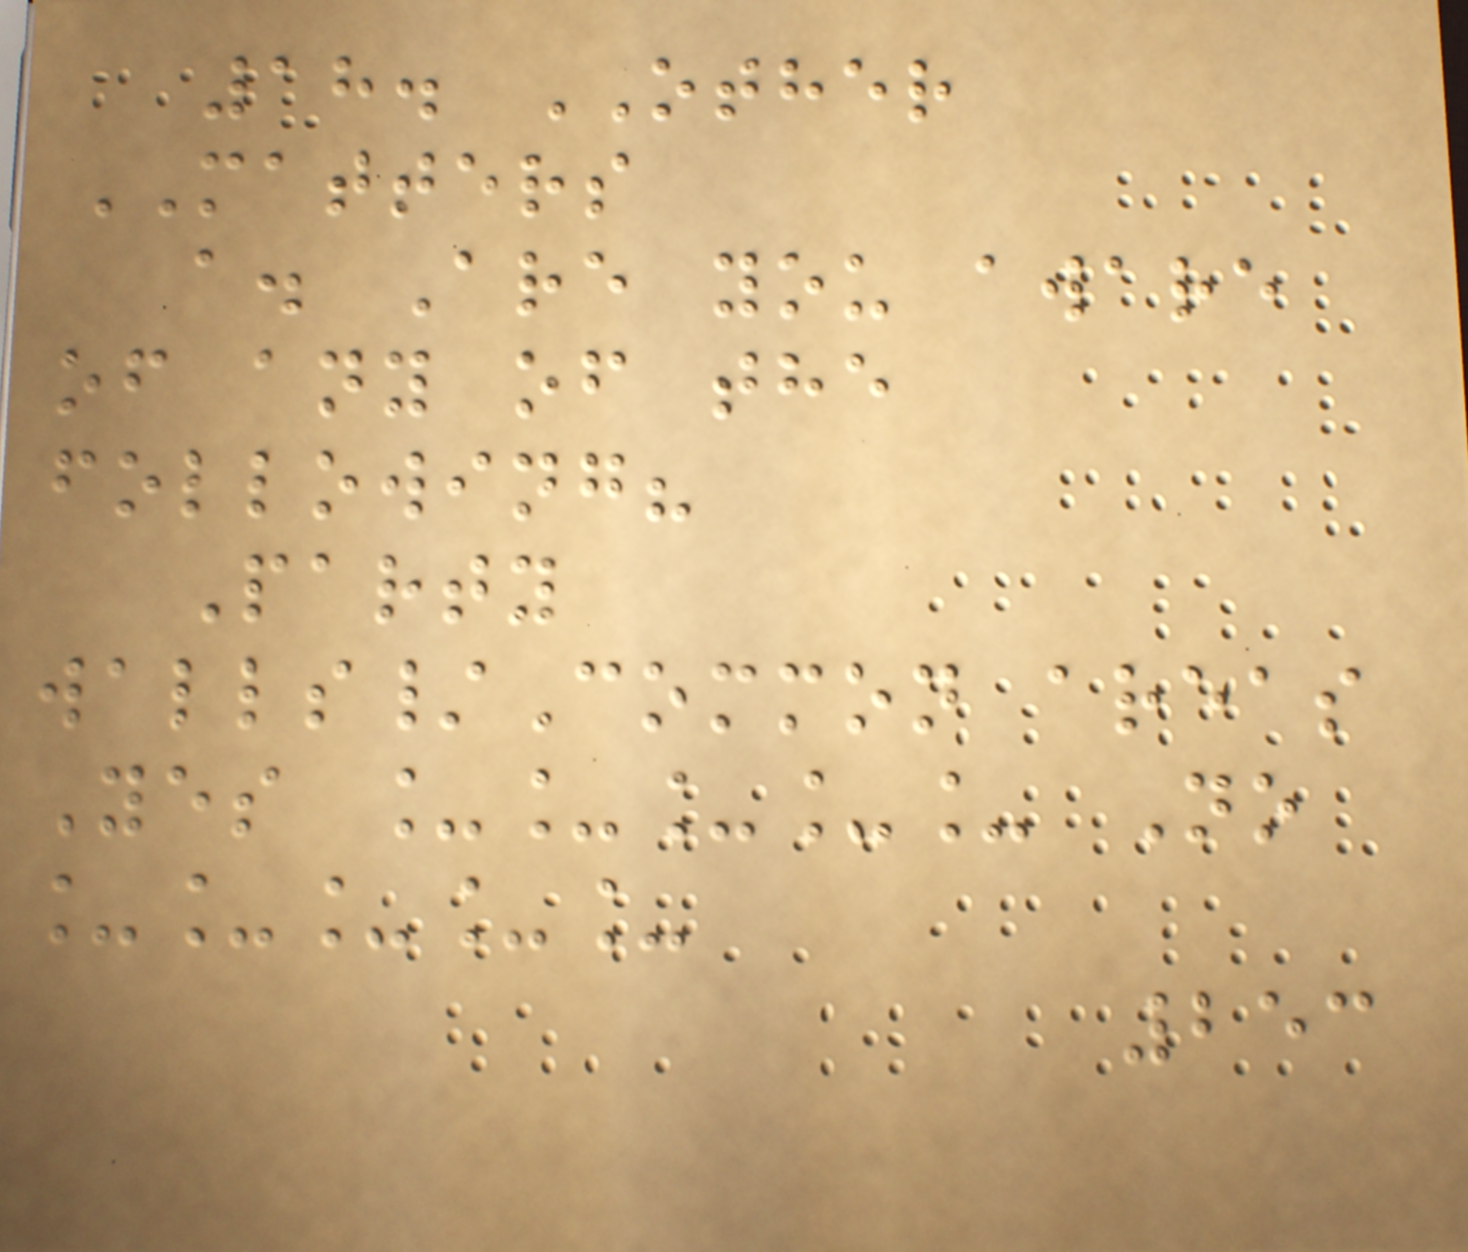18. OTHER
MATTERS
a. Are you aware
of any of the
following?
Party
walls/Common areas
Yes _____ No
_____
253
